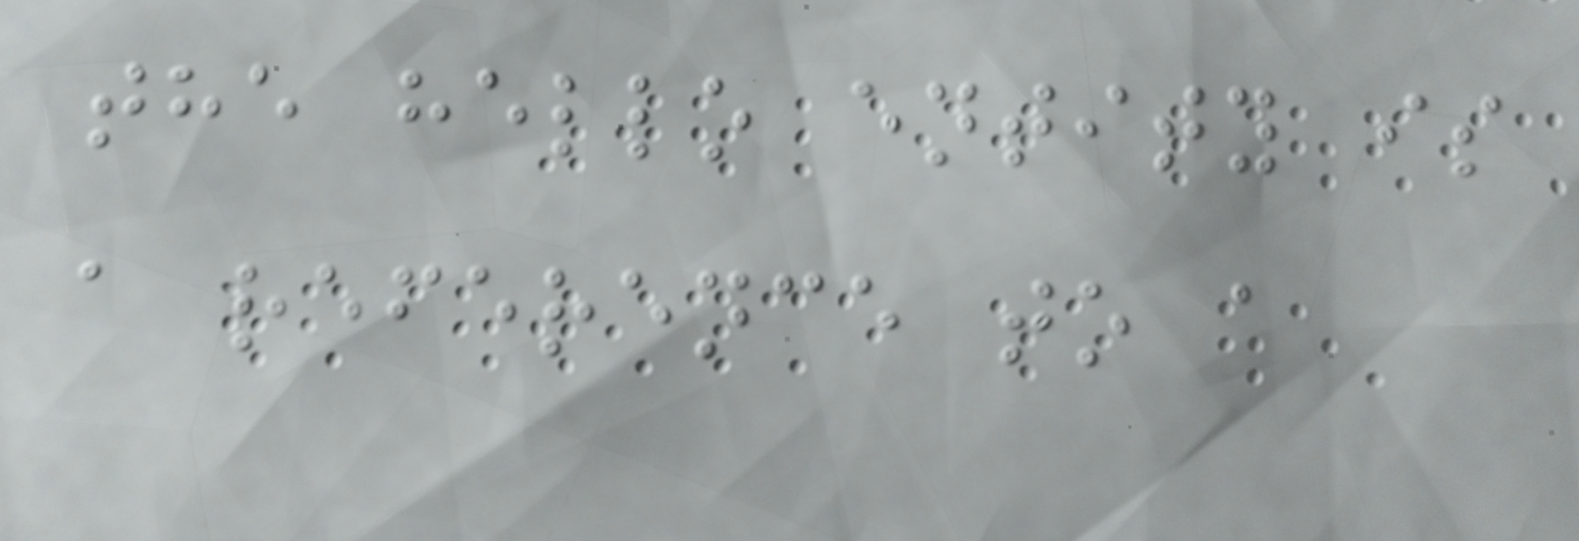the hello entity is
a reference to a
